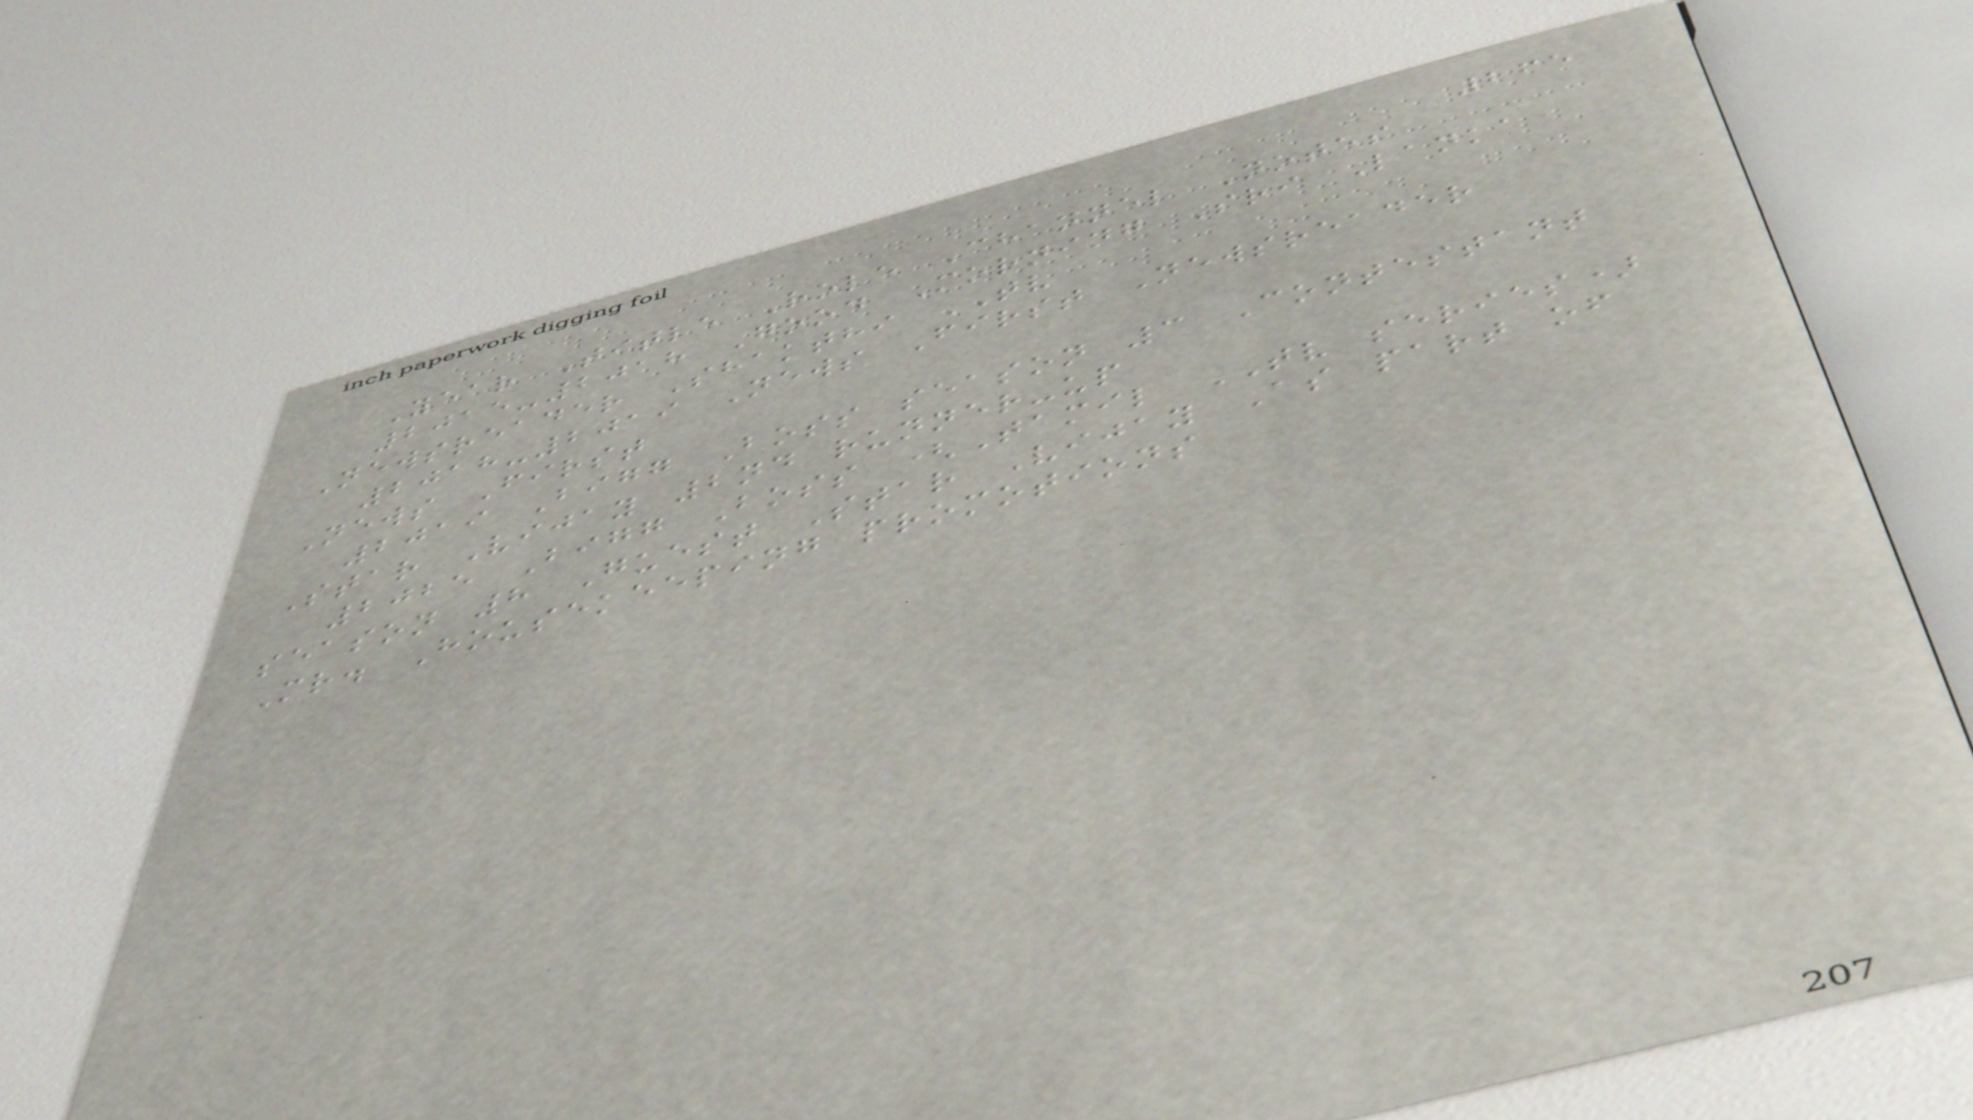265
Year Title Role Channel Notes
2015-2018 Good Morning Sri Lanka
Newsreader Shakthi TV
2018-2019 News First Newsreader
News First
2019 Bigg Boss season 3 Contestant
Star Vijay 2nd runner-up
2025 Bigg Boss (Tamil TV series)
season 8 Guest Star Vijay As part of
Mr. Housekeeping promotions
